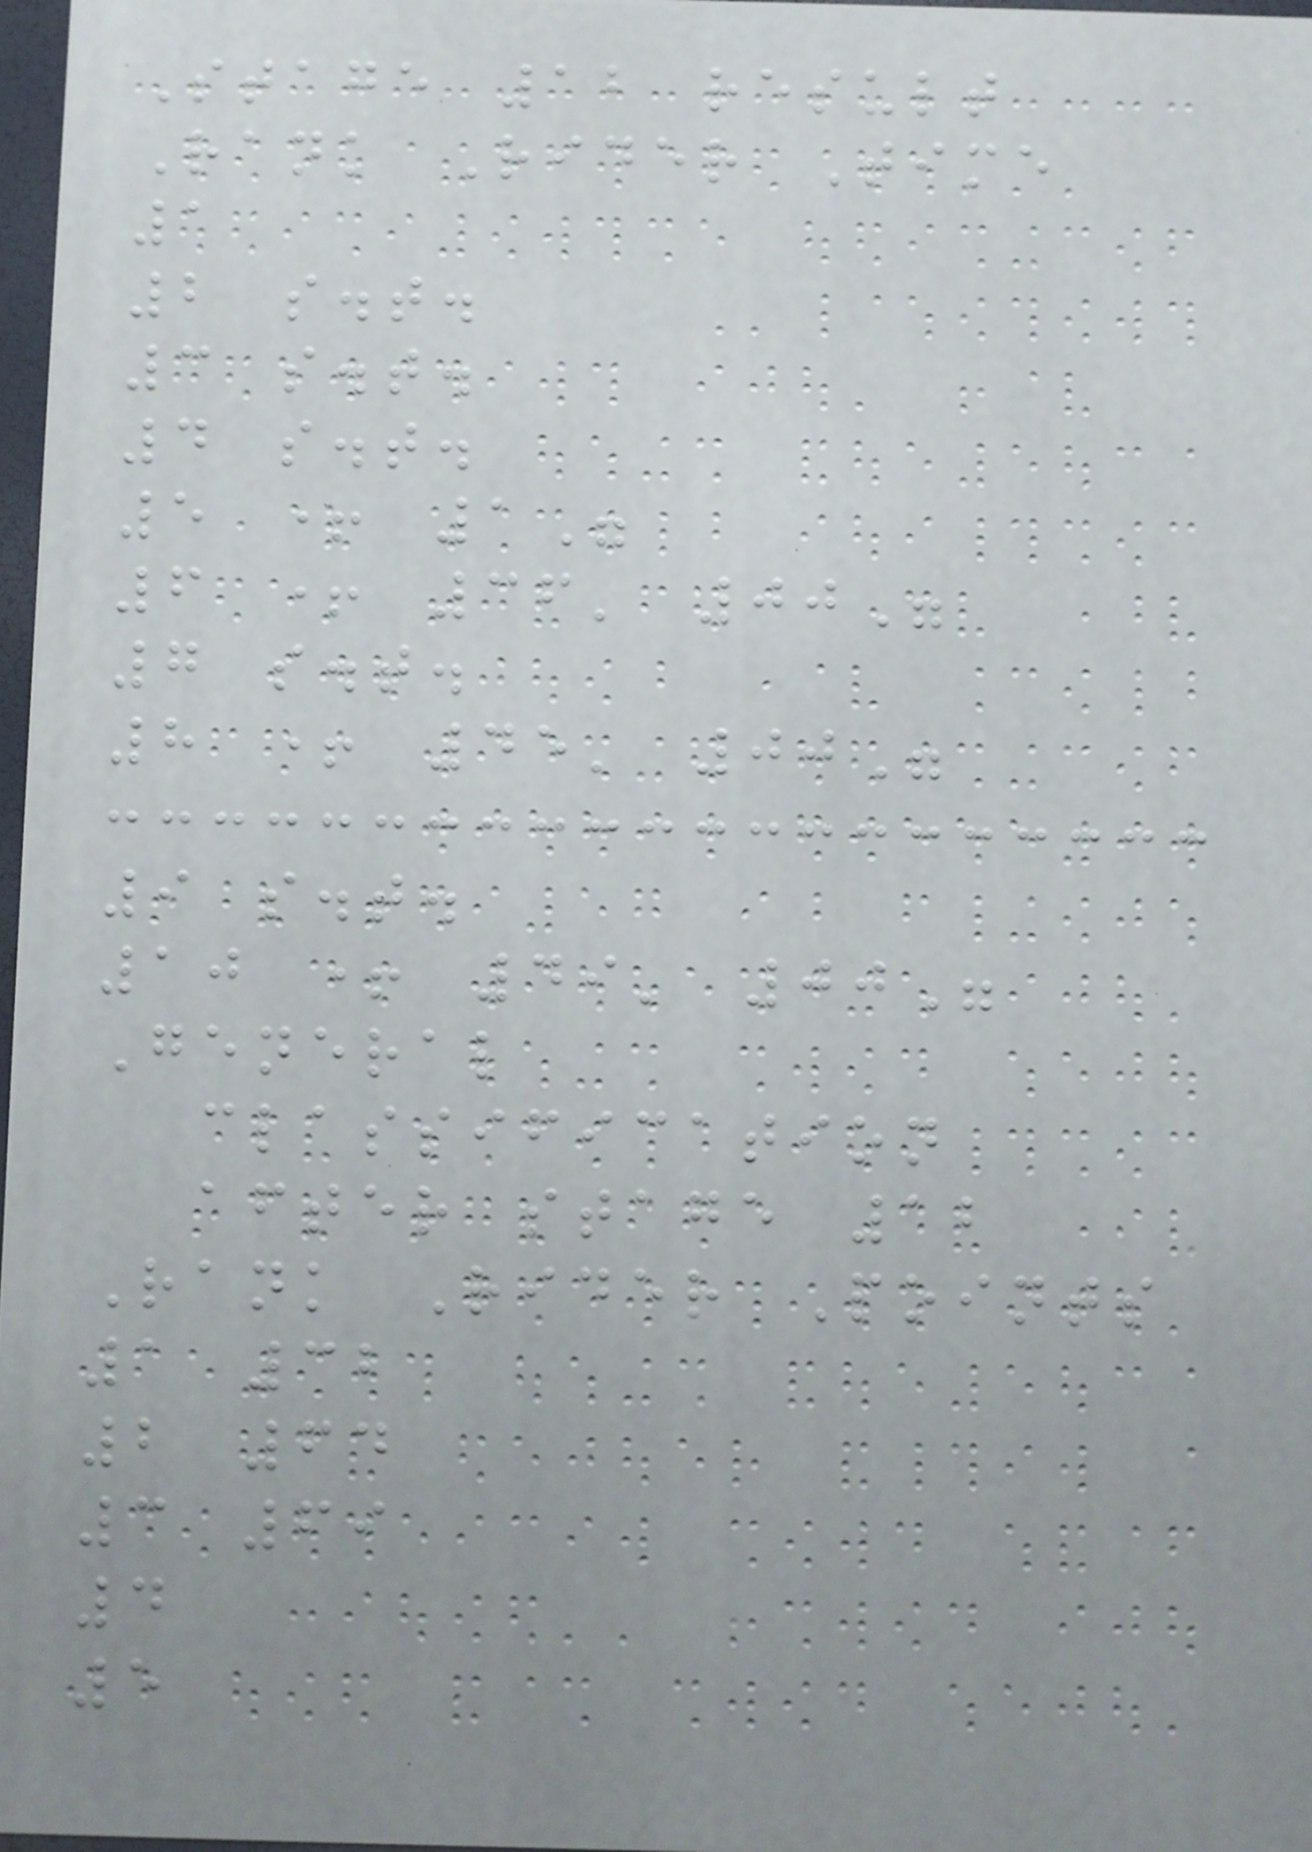Stage 12 result
Rank Rider Time
1
2 s.t.
3 s.t.
4 s.t.
5 + 1"
6 + 36' 00"
7 s.t.
8 + 45' 00"
9 s.t.
10 + 49' 00"
General
classification
after stage 12
Rank Rider Points
1 32
2 64
3 69
4
5
